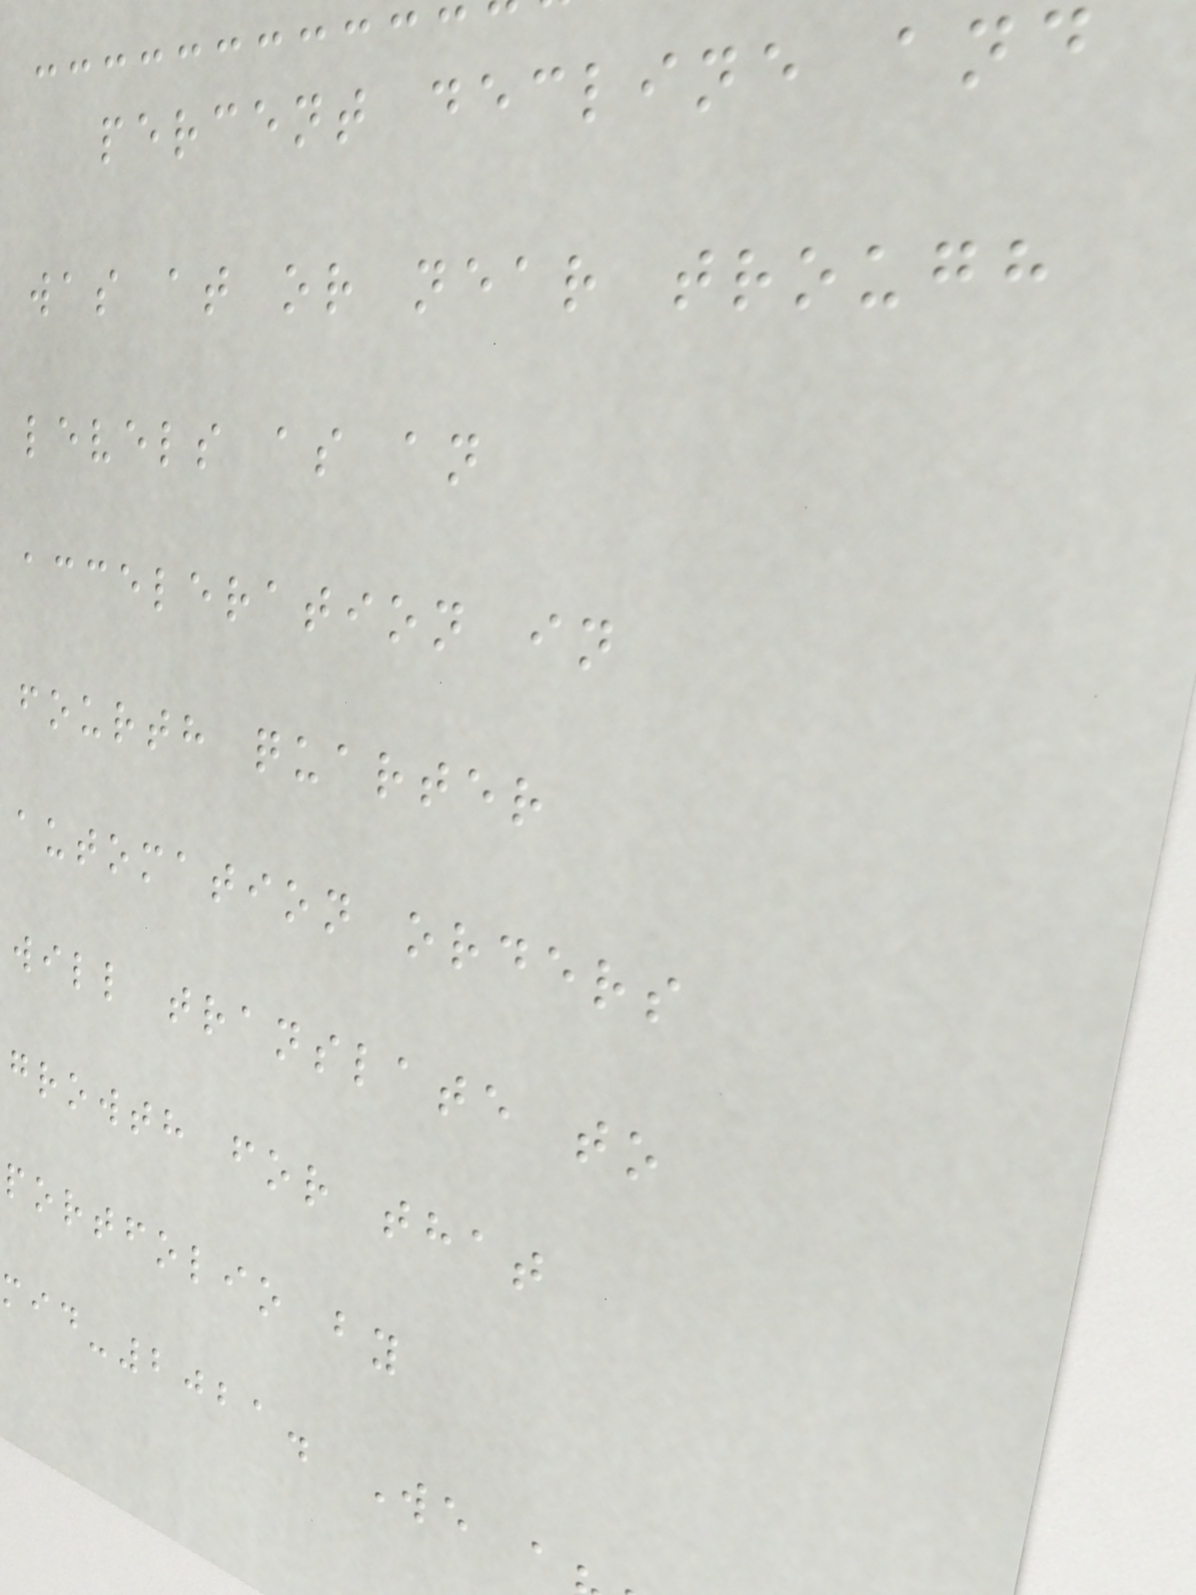percent decline and
was at or near trough
levels as an
acceleration in
fourth quarter
automation orders
will translate to
growth for that
portfolio by
mid-2021. We a
